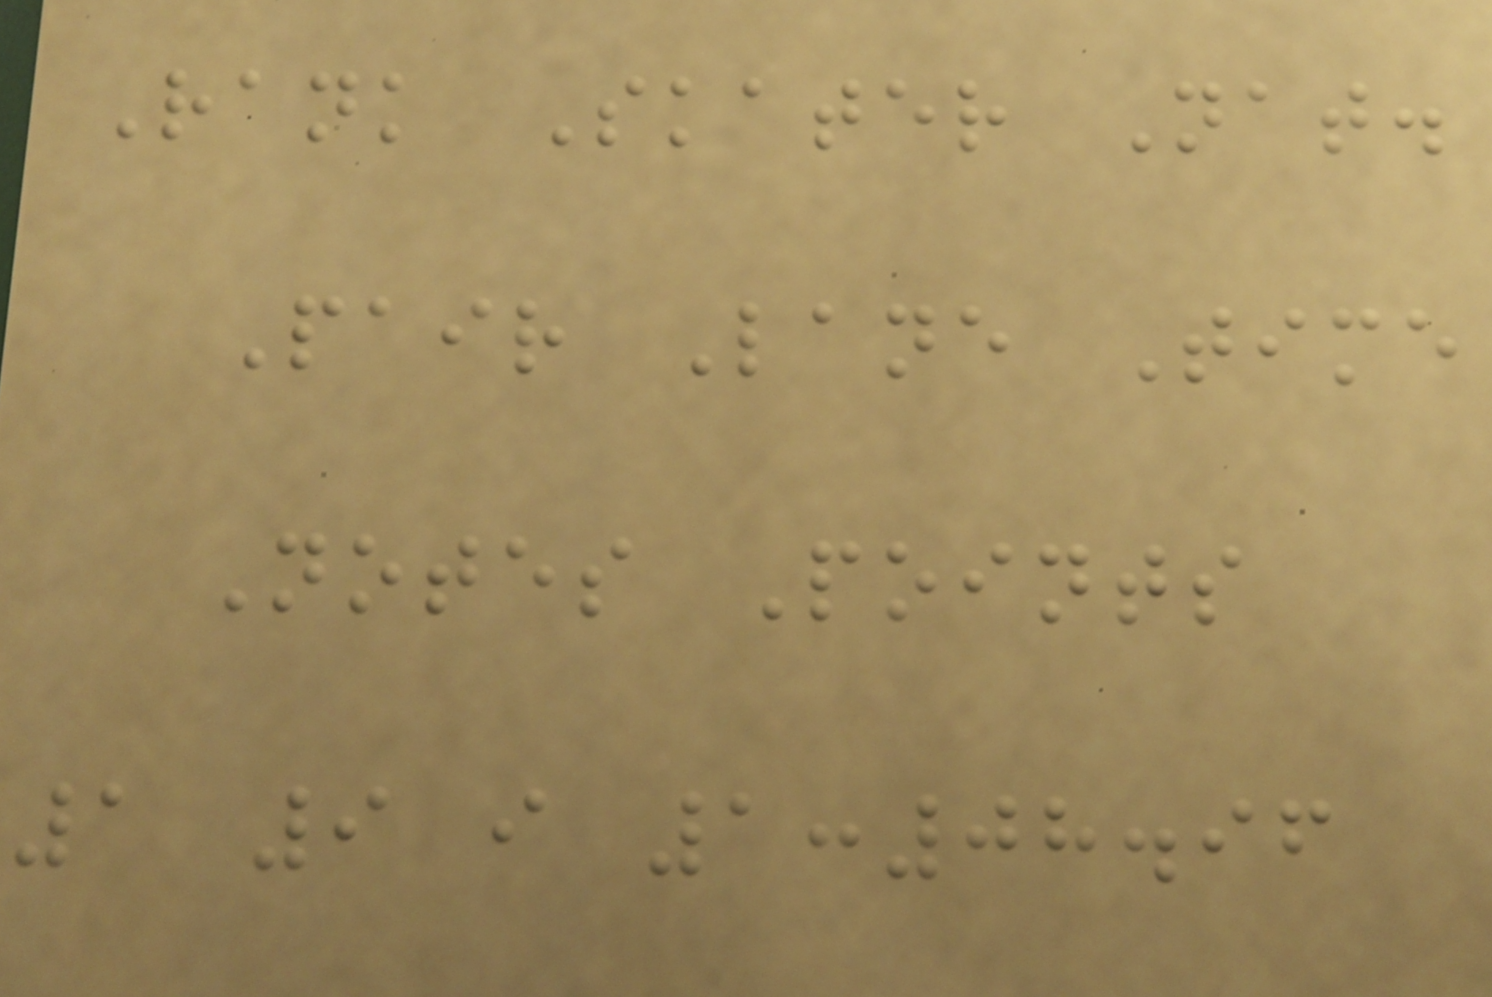Rank Skater Nat.
Pair Lane Time
Notes Points
1 9 i 1:08.96
